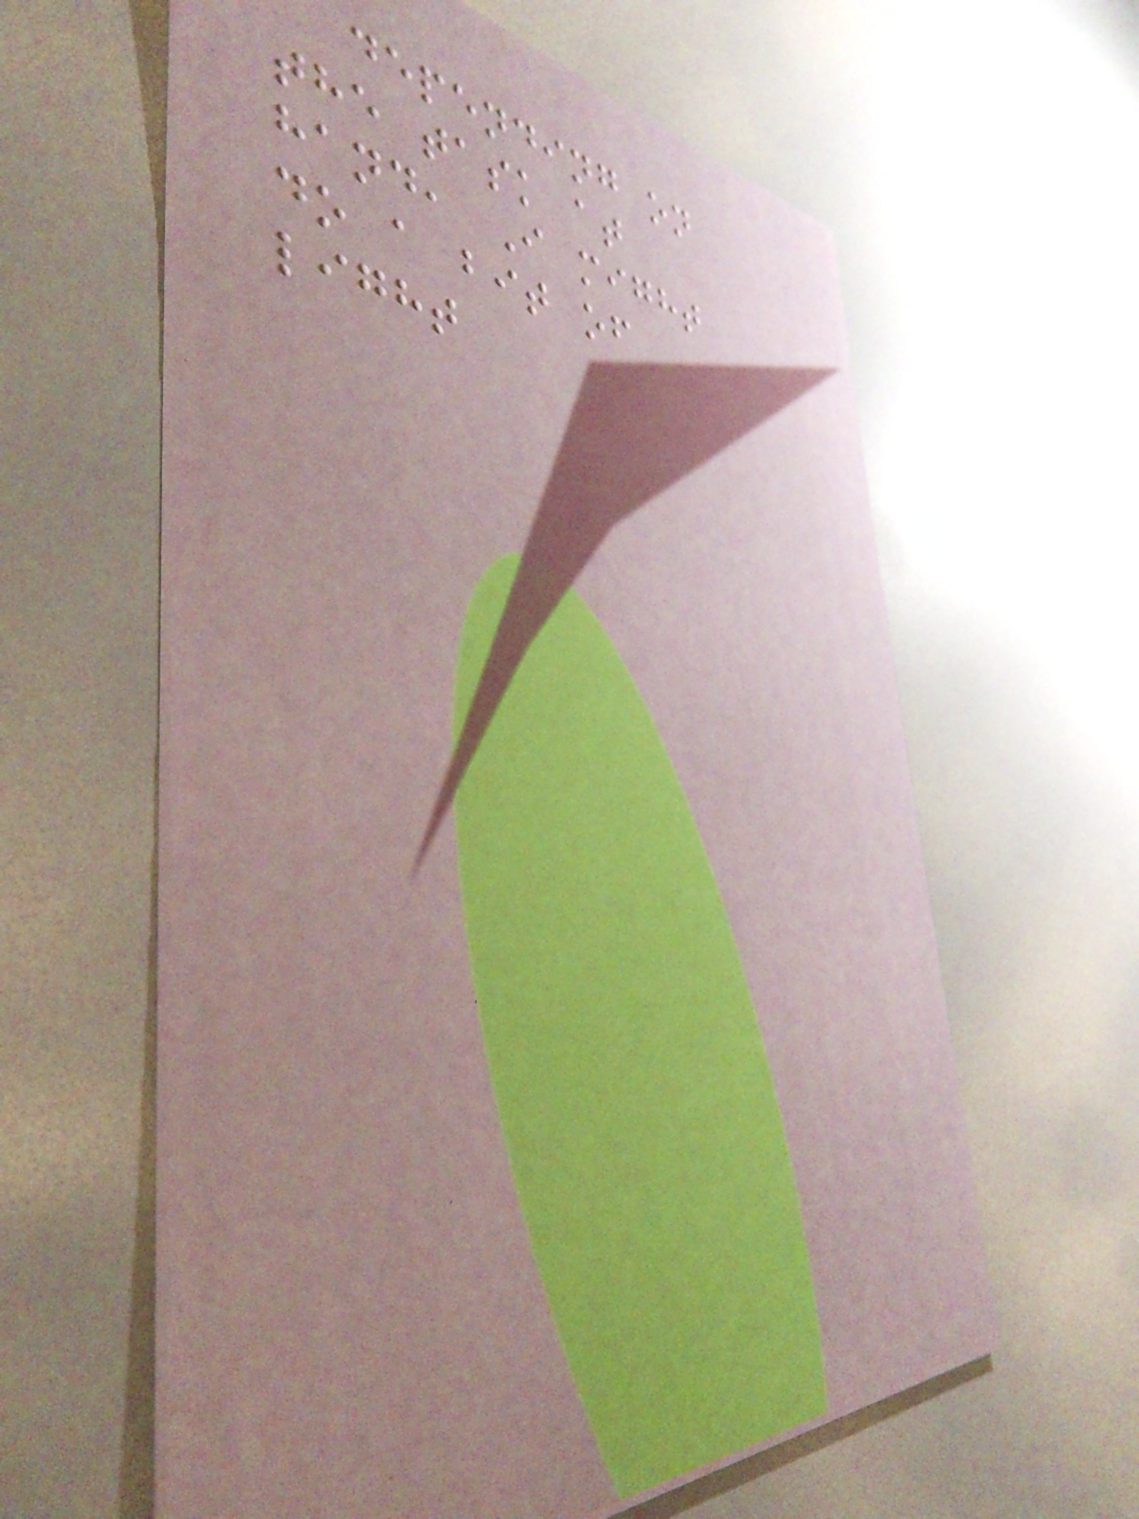depending on
the task at
hand, I might
do a bit of
light
